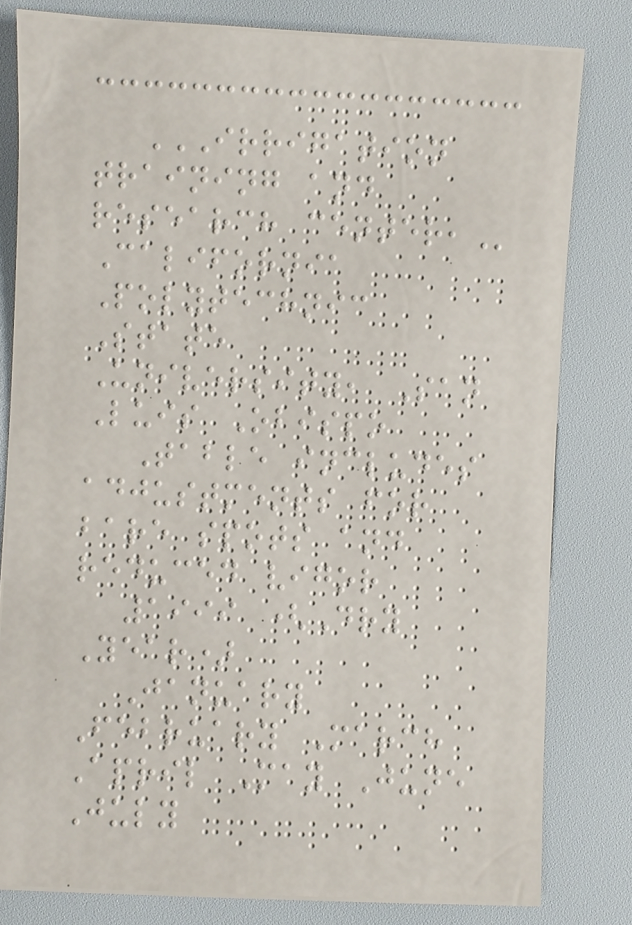IRRIGATION
TRAINING AND
RESEARCH CENTER,
California
Polytechnic
State
University, San
Luis Obispo
Table includes
adjustments for
bare spots and
reduced vigor
1999 (Dry
Year)
January
February March
April May June
July
